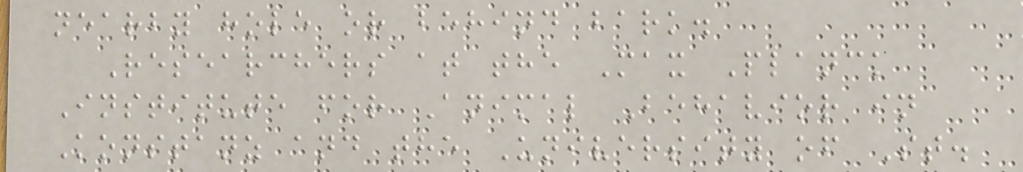nearby hole or behind bark.
Researchers at the Max Planck
Institute for Animal Behavior in
Konstanz and the University of St.
